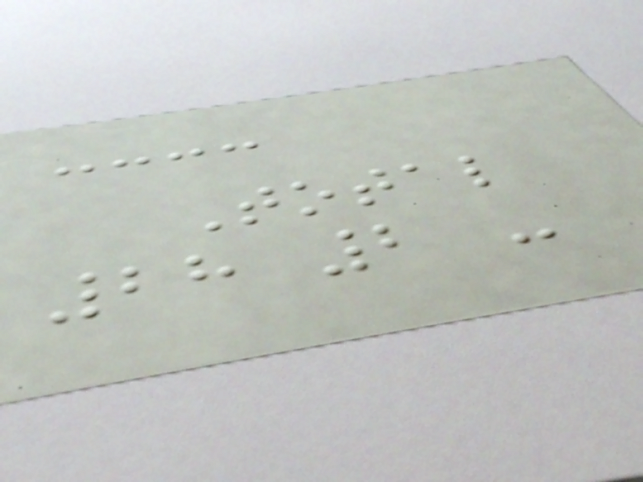Total
28 2 -
